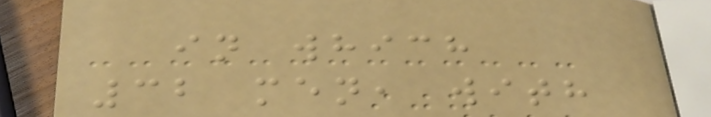in which
32 men, with
